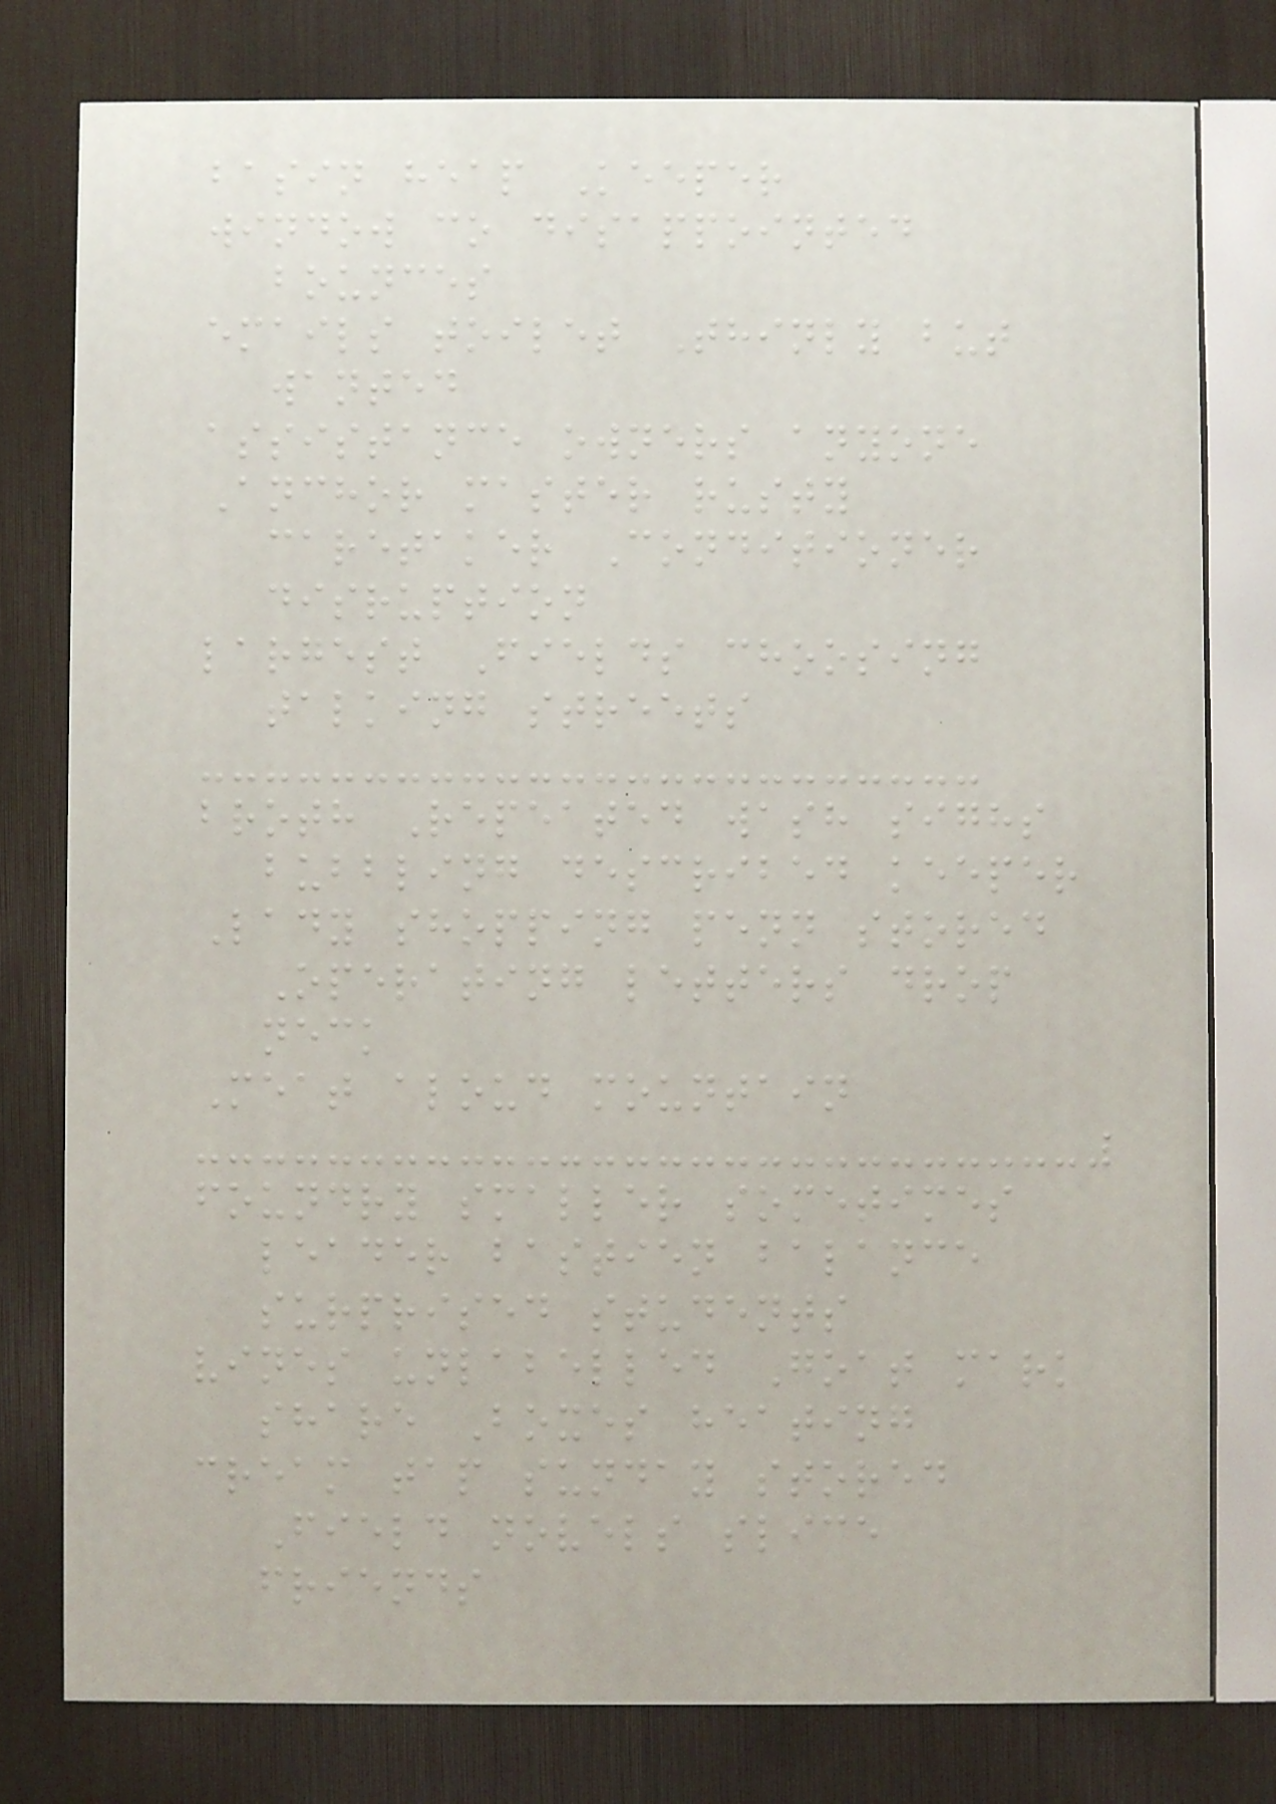basin heap Keeper
window co disappointed
bounces
emails toilet Thinly but
wanted
assistance owners anyone
Anchor master rusty
caretaker Conditioner
disruption
largest Fields choosing
talking streets
broth Repeated wash sighs
bubbling described keeper
Lady shopping penn stored
Operating letters drop
neck
Meat aloud mountain
foundry smaller sometimes
leader bastien balance
surprised students
vines unlabelled Goat mark
share Boxes heating
cream tap sunday stored
Field novels slice
friends
